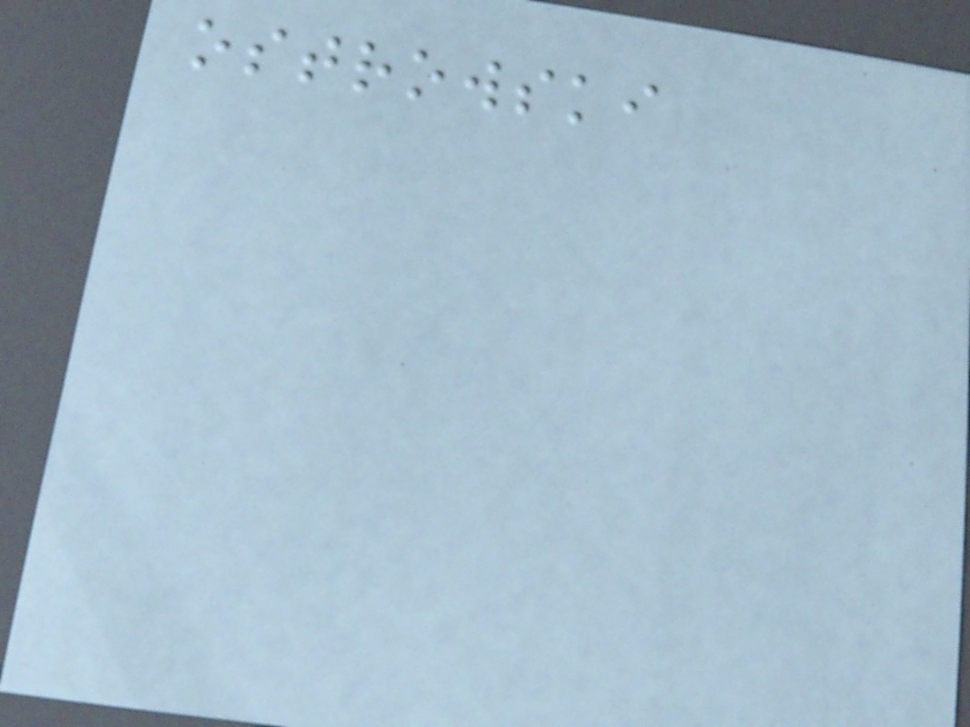ostrowski
